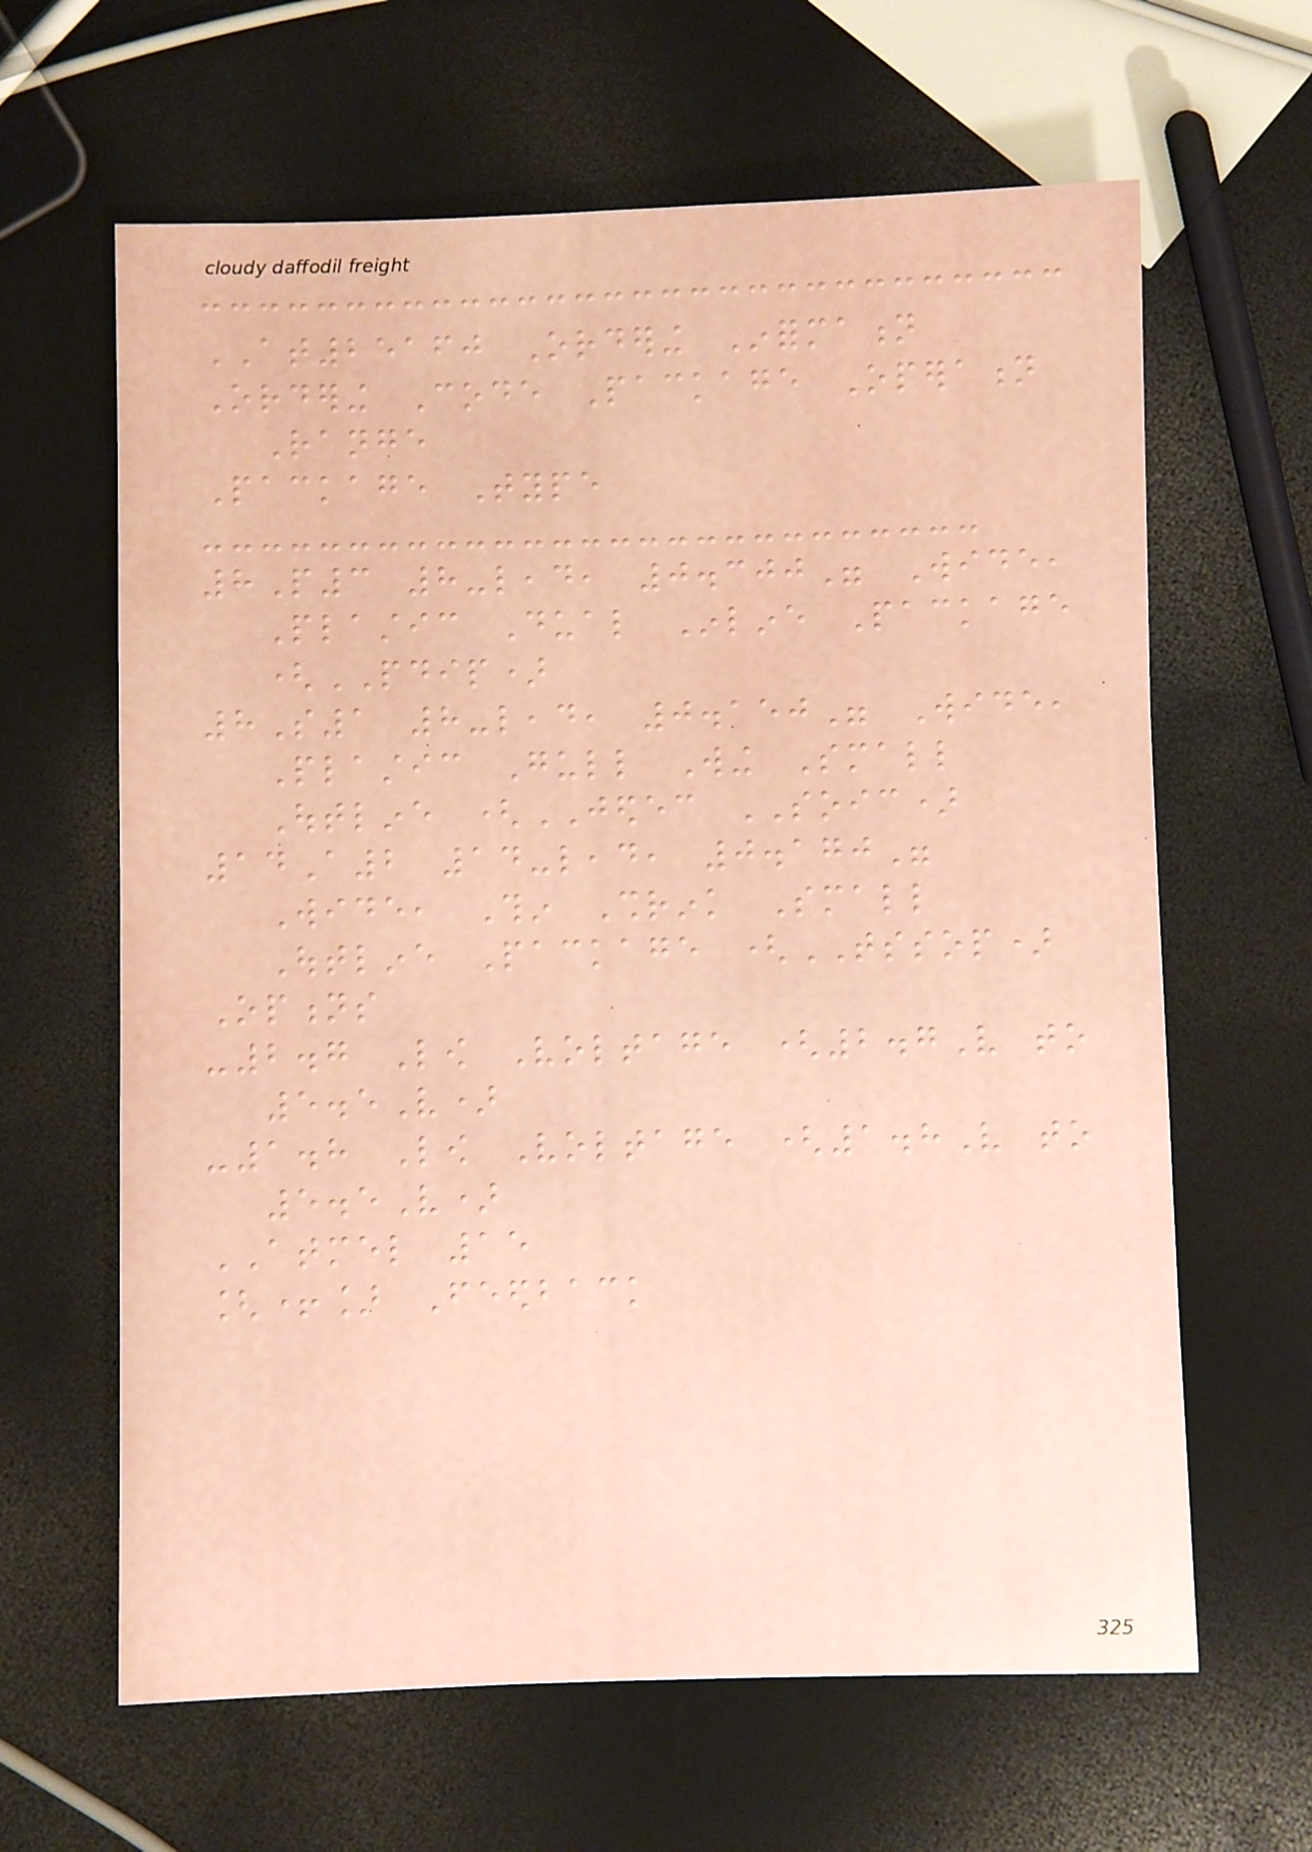AT25160 Ordering Information
Ordering Code Package Operation
Range
Package Type
8P3 8-lead, 0.300" Wide,
Plastic Dual Inline Package
(PDIP)
8S1 8-lead, 0.150" Wide,
Plastic Gull Wing Small
Outline (JEDEC SOIC)
14A2 14-lead, 0.170"
Wide, Thin Shrink Small
Outline Package (TSSOP)
Options
-2.7 Low Voltage (2.7V to
5.5V)
-1.8 Low Voltage (1.8V to
5.5V)
ATMEL 15
[+] Feedback
